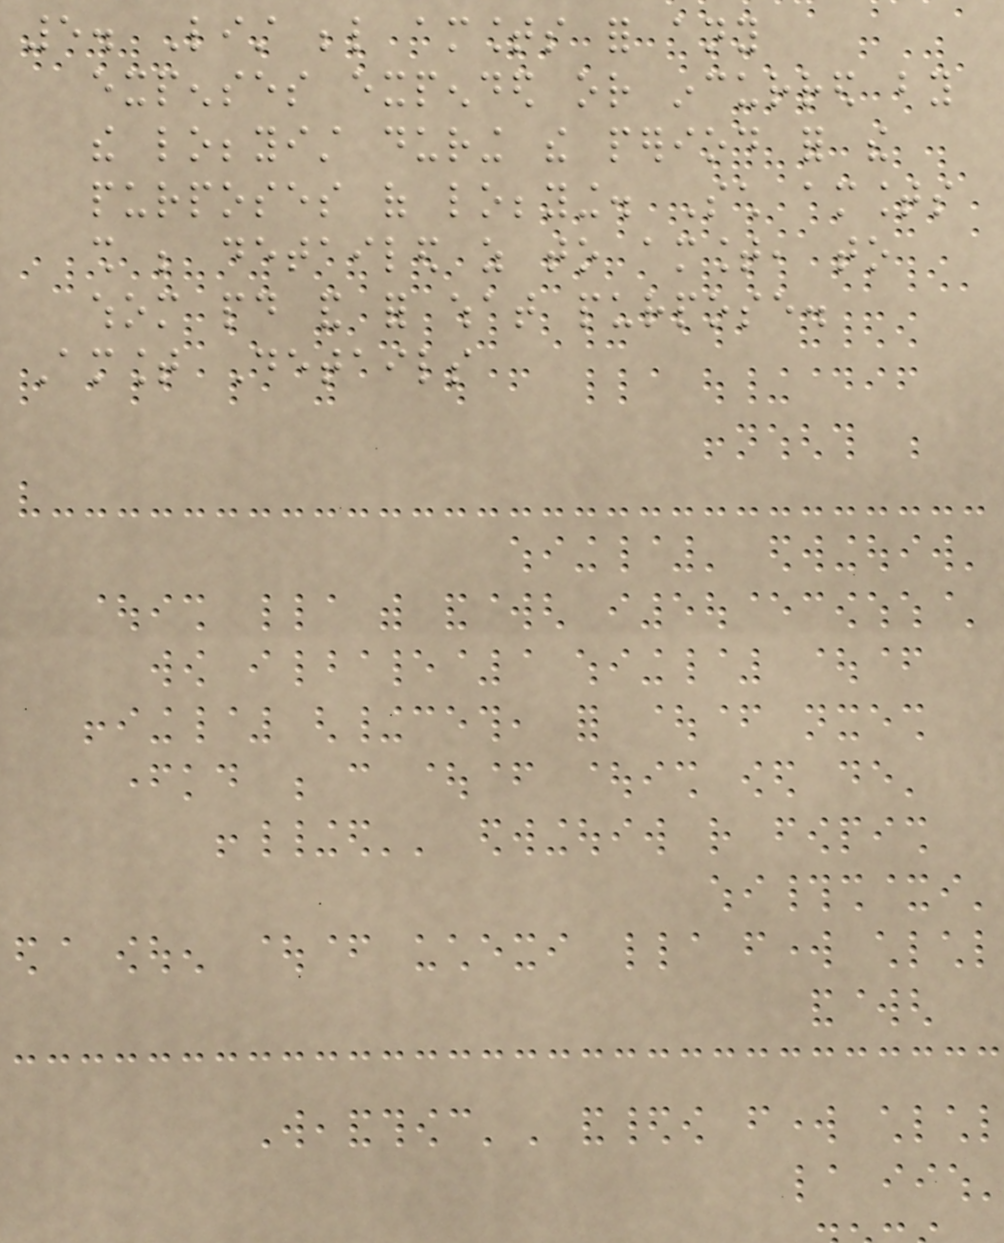5. List below amounts for any
expenses expended or incurred by
the lobbyist during the period for the
purposes of lobbying. Such amounts
shall be detailed as to amount, to
whom paid and for what purpose.
Amount Details
